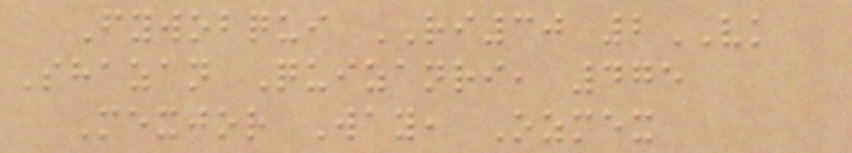Fywobqui RI30 2VK
Shazan Quizanri, 475
Mexjor Way, Ozmex
